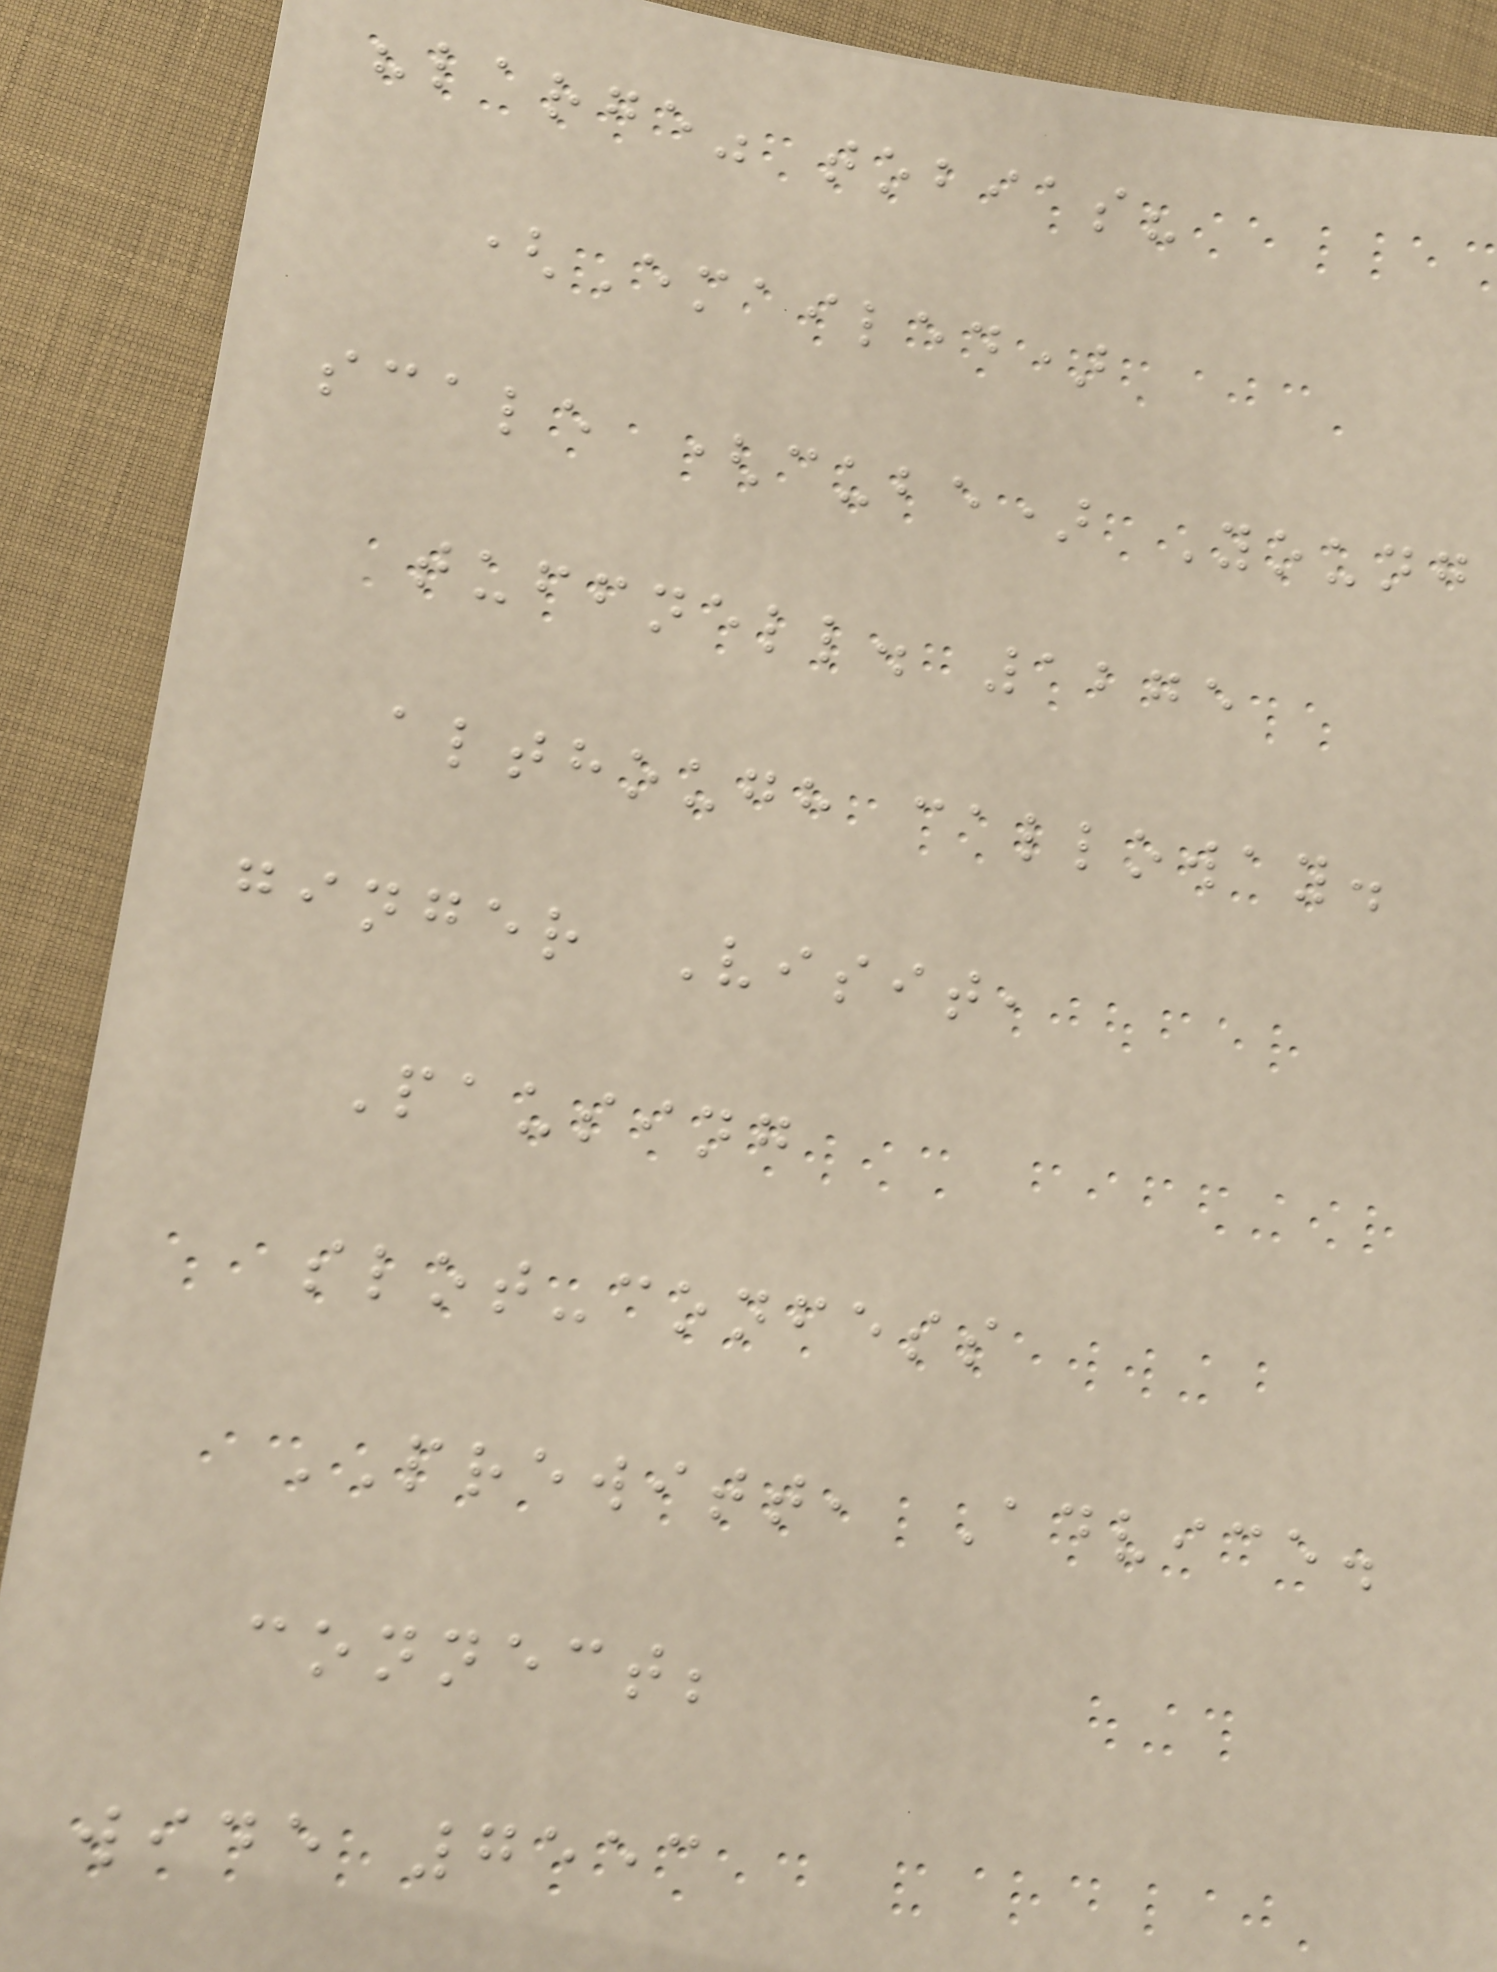"large" tobias?
(Emailed)
scale (cube) Young
tuffnell. 1275
although calloway.
ginger Visit,
Pausing
slot-confess
PREWITT, Advice.
connect;
wide 7553
